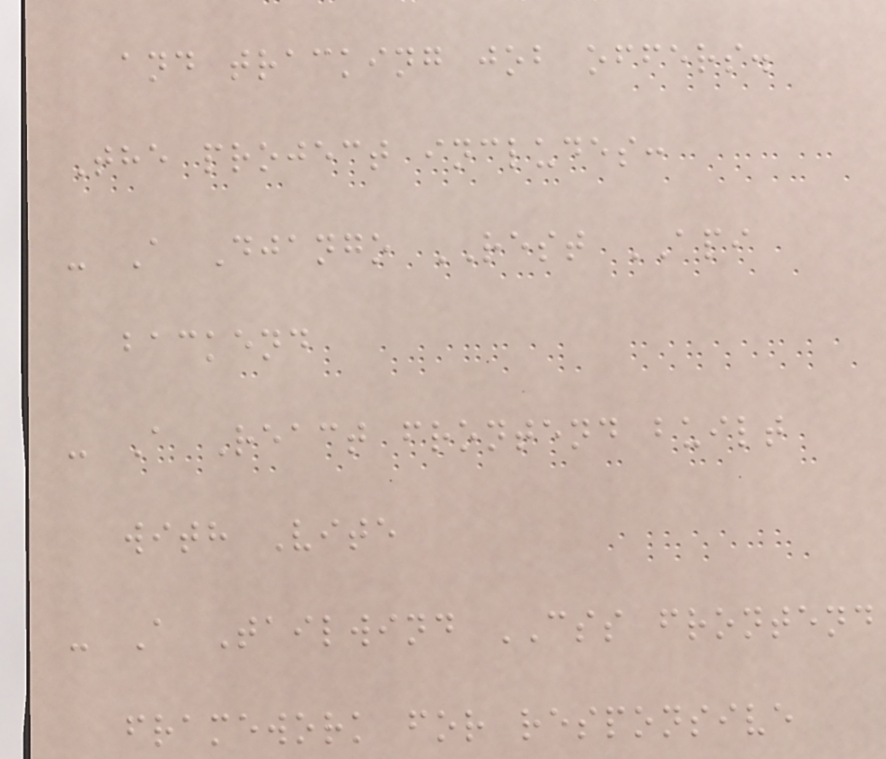and tracking job offers.
The project includes:
- A Django REST API
backend
- A React frontend built
with Vite
- A Tailwind CSS frontend
framework for responsive
